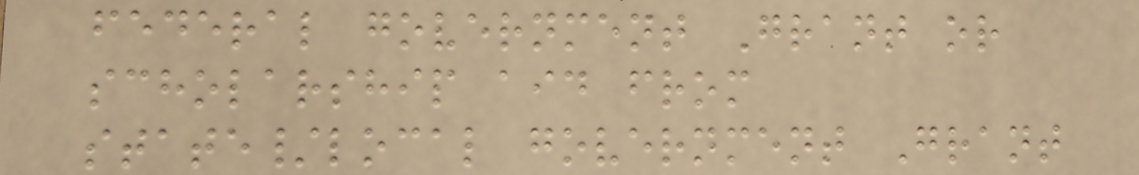federal government Grant or
scholarship aid from
state/local government Grant
